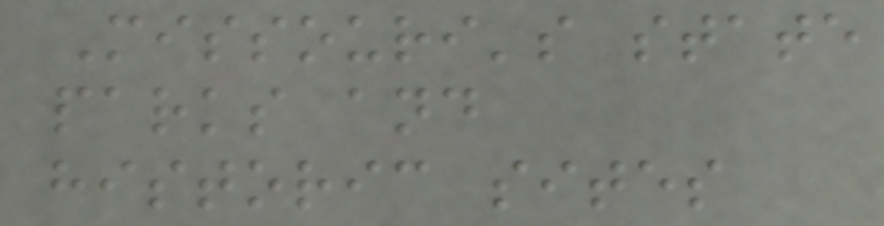Missouri's state
parks and
historic sites
